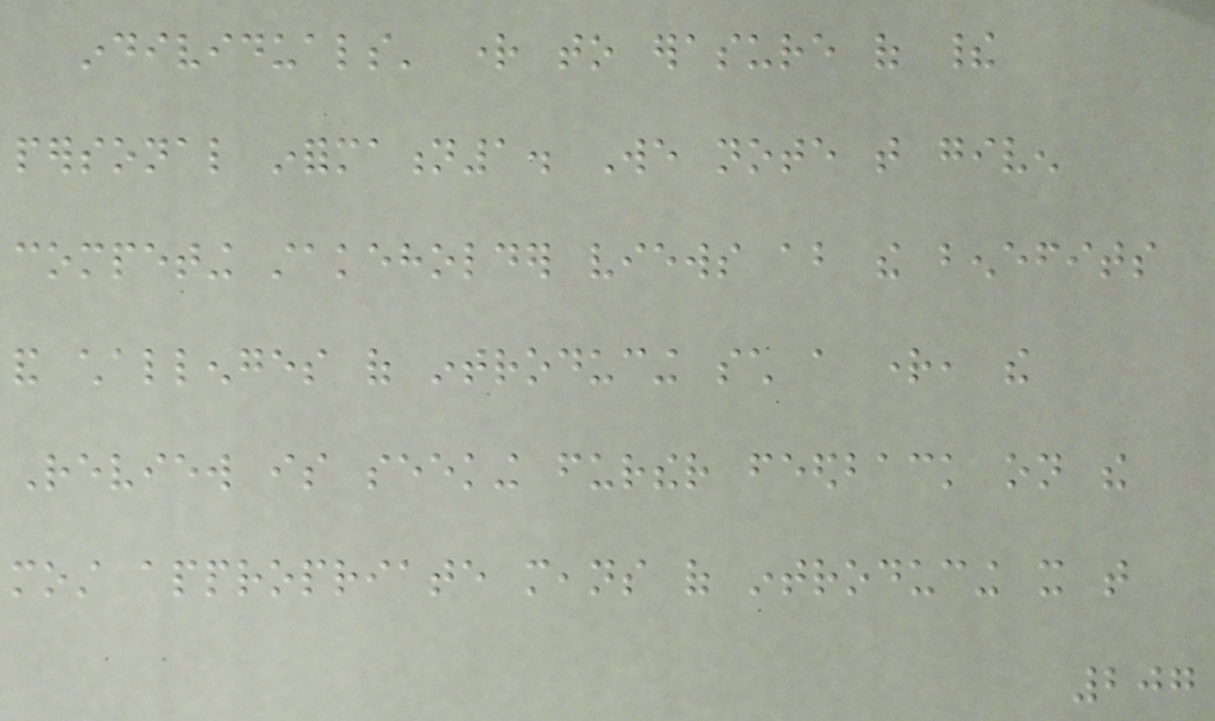individuals' right to erasure of their
personal information1. We note that given
competing stakeholder views about the benefits
and challenges of introducing such a right, the
Review is seeking further feedback on the
most appropriate means of introducing it that
207
